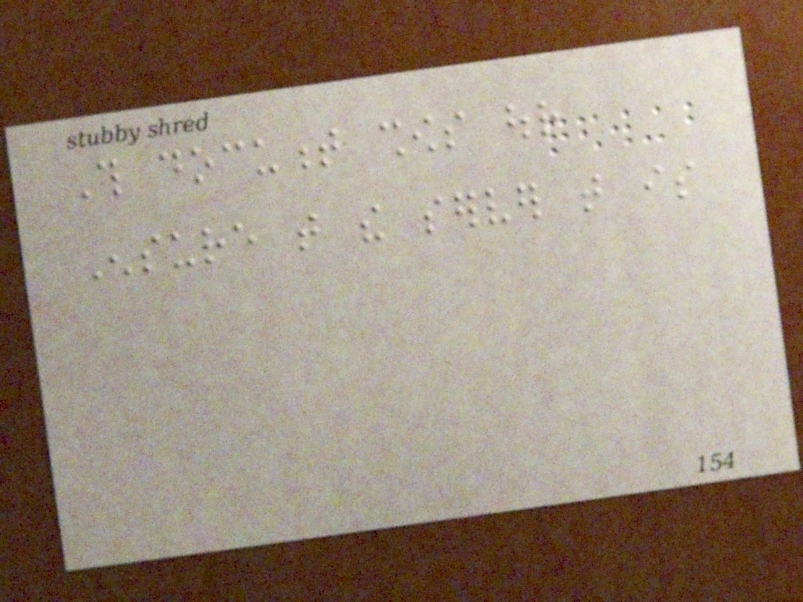This document shows our
Ensure that the server that is
